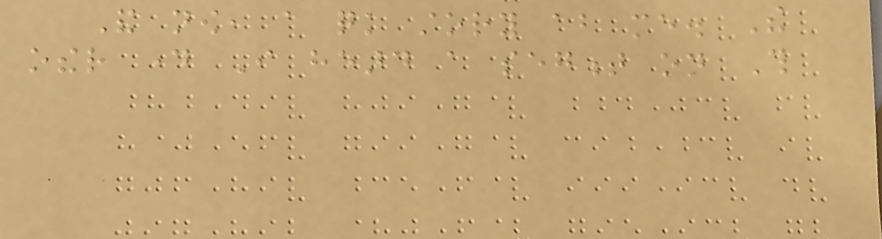And now, a quick story about me. The
other day I heard a segment on This
